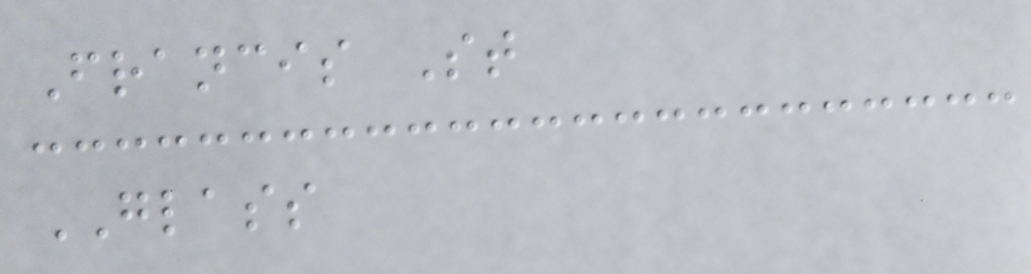Francis St
GLASS
